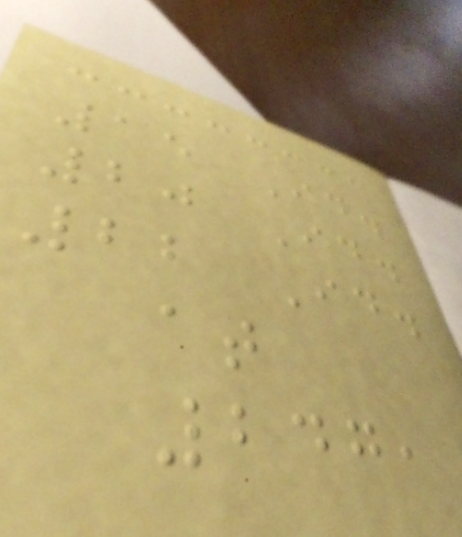15 Id.
20 Id.
22 Id.
at
247,
